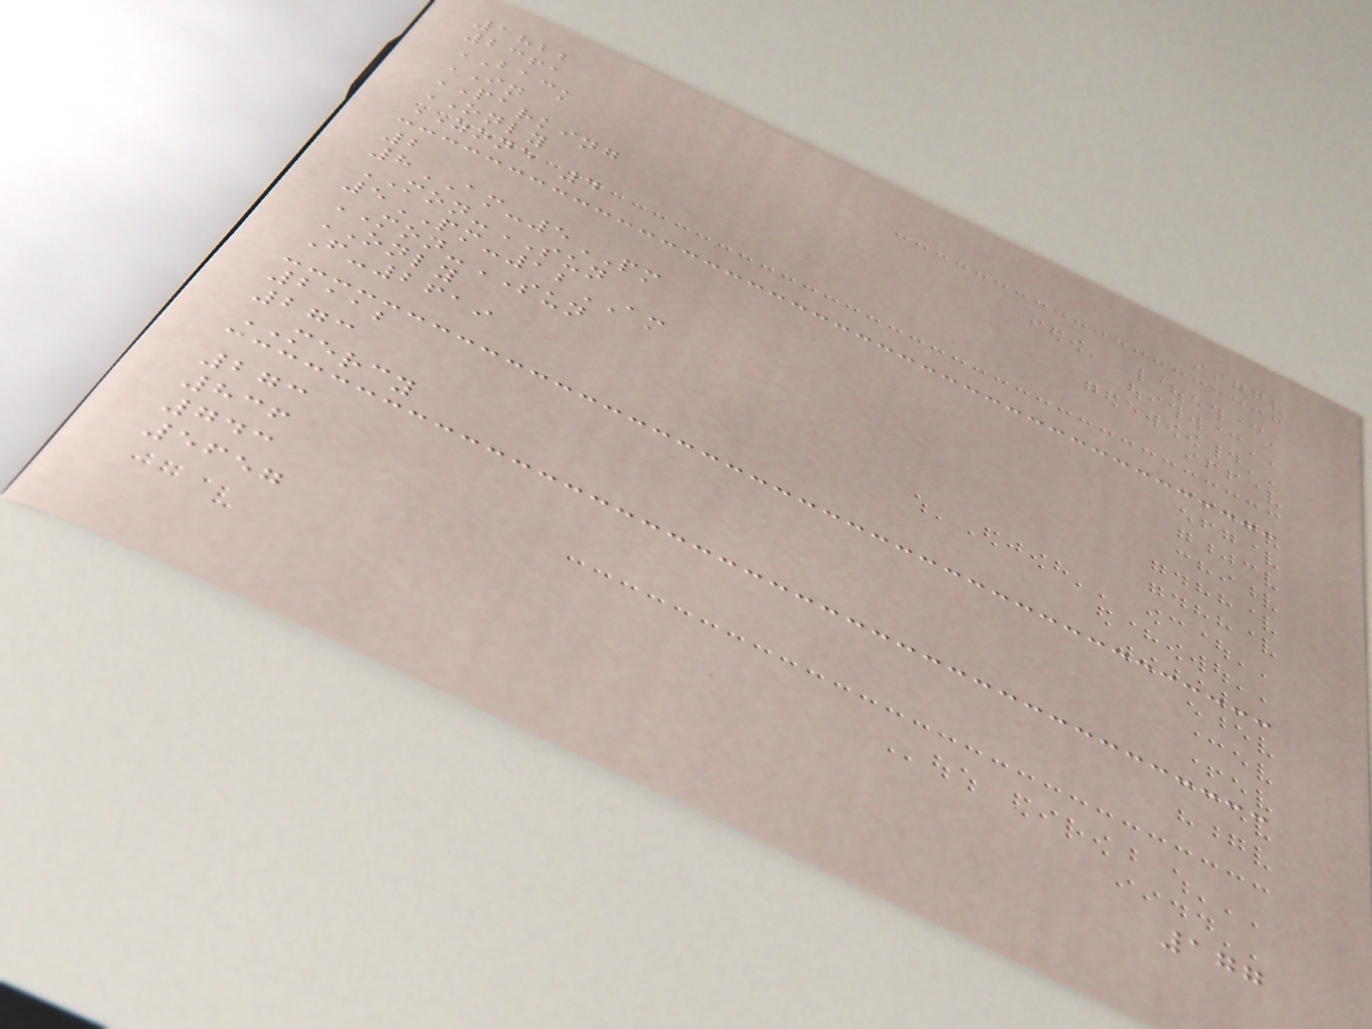1822
2361
BACK
IN
PARKING
ONLY
ZONE 4
2
8AM-5PM
MON-SUN
5PM-12AM
MON-SUN
ONLY
F-2619
2112
273
MERCY
273
836
743
5657
177
